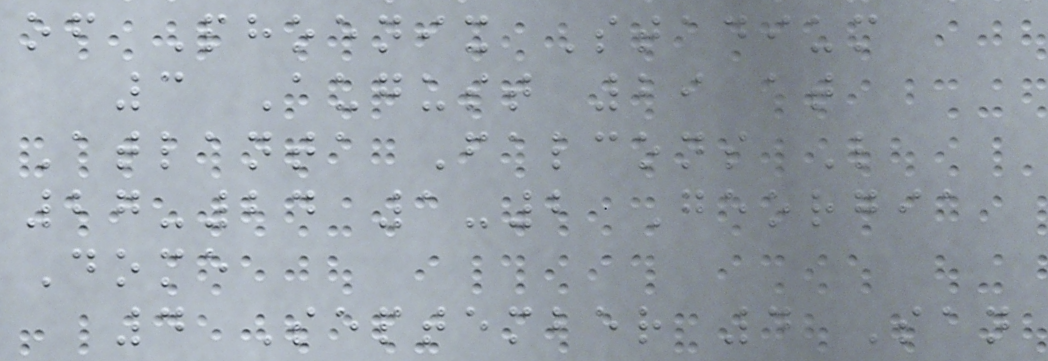of Phoenix Stadium
3 August 29 at
Atlanta Falcons L
27-24 1-2 Georgia
Dome
4 September 4 San
